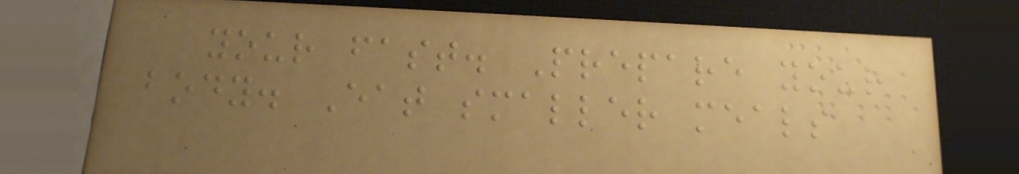your fast. Prepare your
body. Eat smaller meals
